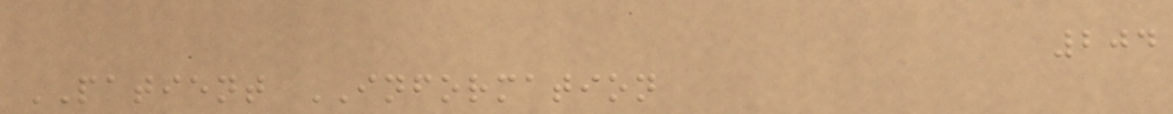204
PATIENT INFORMATION
